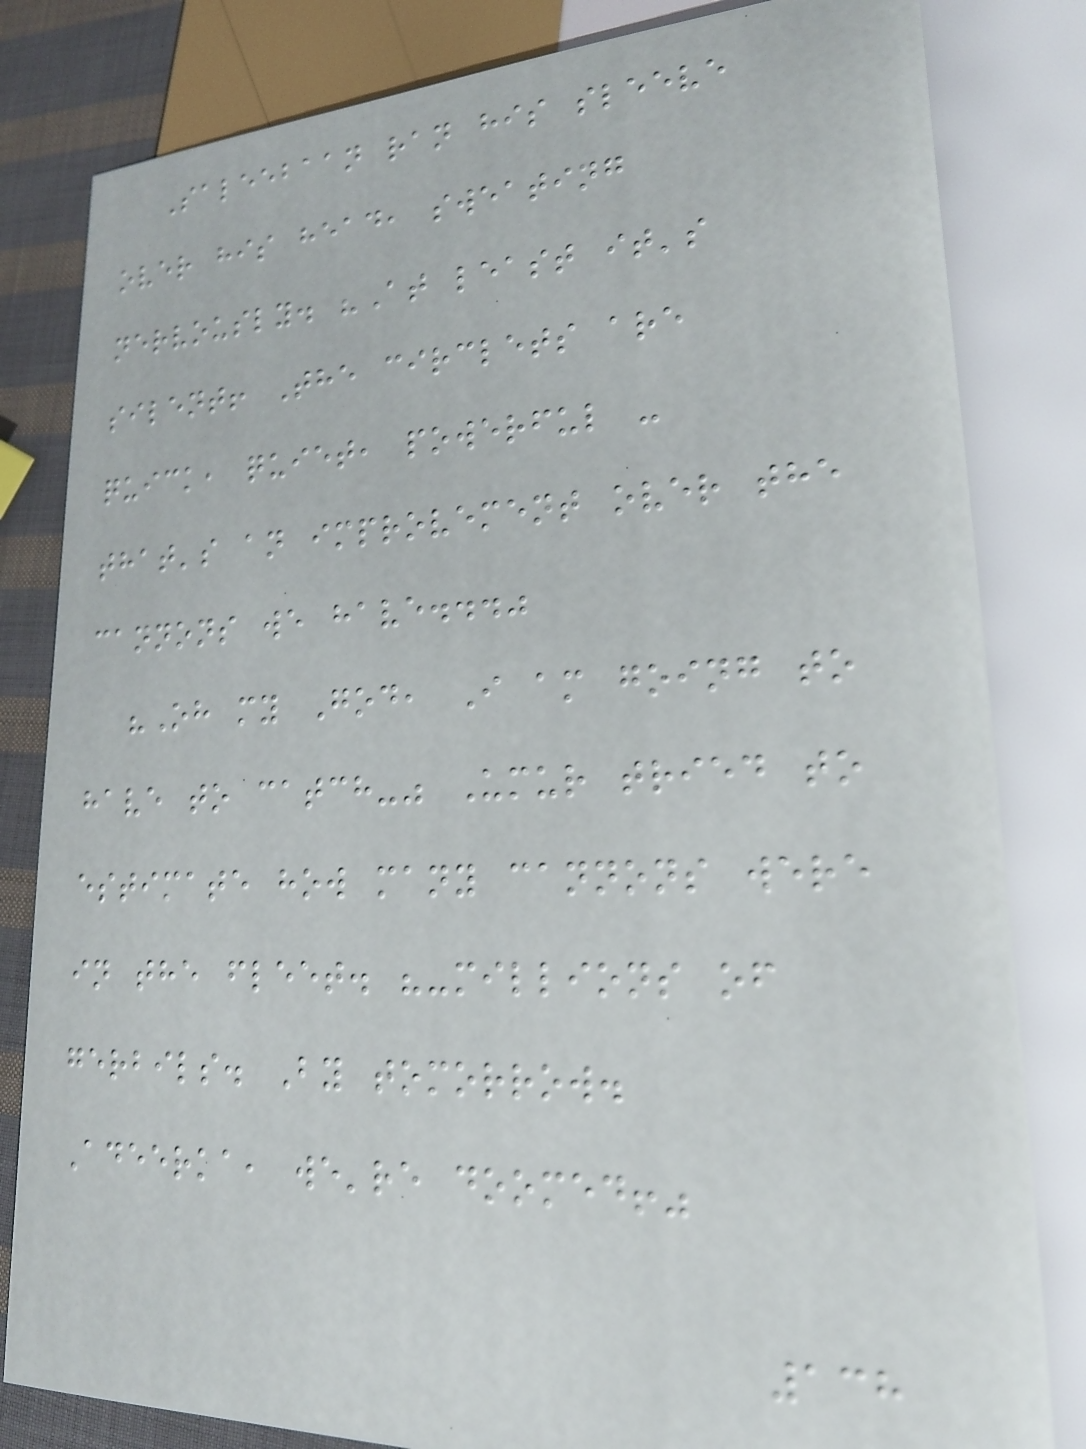Saleebaan ran his sleeve
over his head, sweating
nervously. "At least it's
silent! The circlets are
quick, quiet, powerful -
that's an improvement over the
cannons we have..."
"Oh my God, I am going to
have to catch-" Umur tried to
estimate how many cannons were
in the fleet. "-millions of
gerbils. By tomorrow.
Adeerka, we're doomed!"
138
